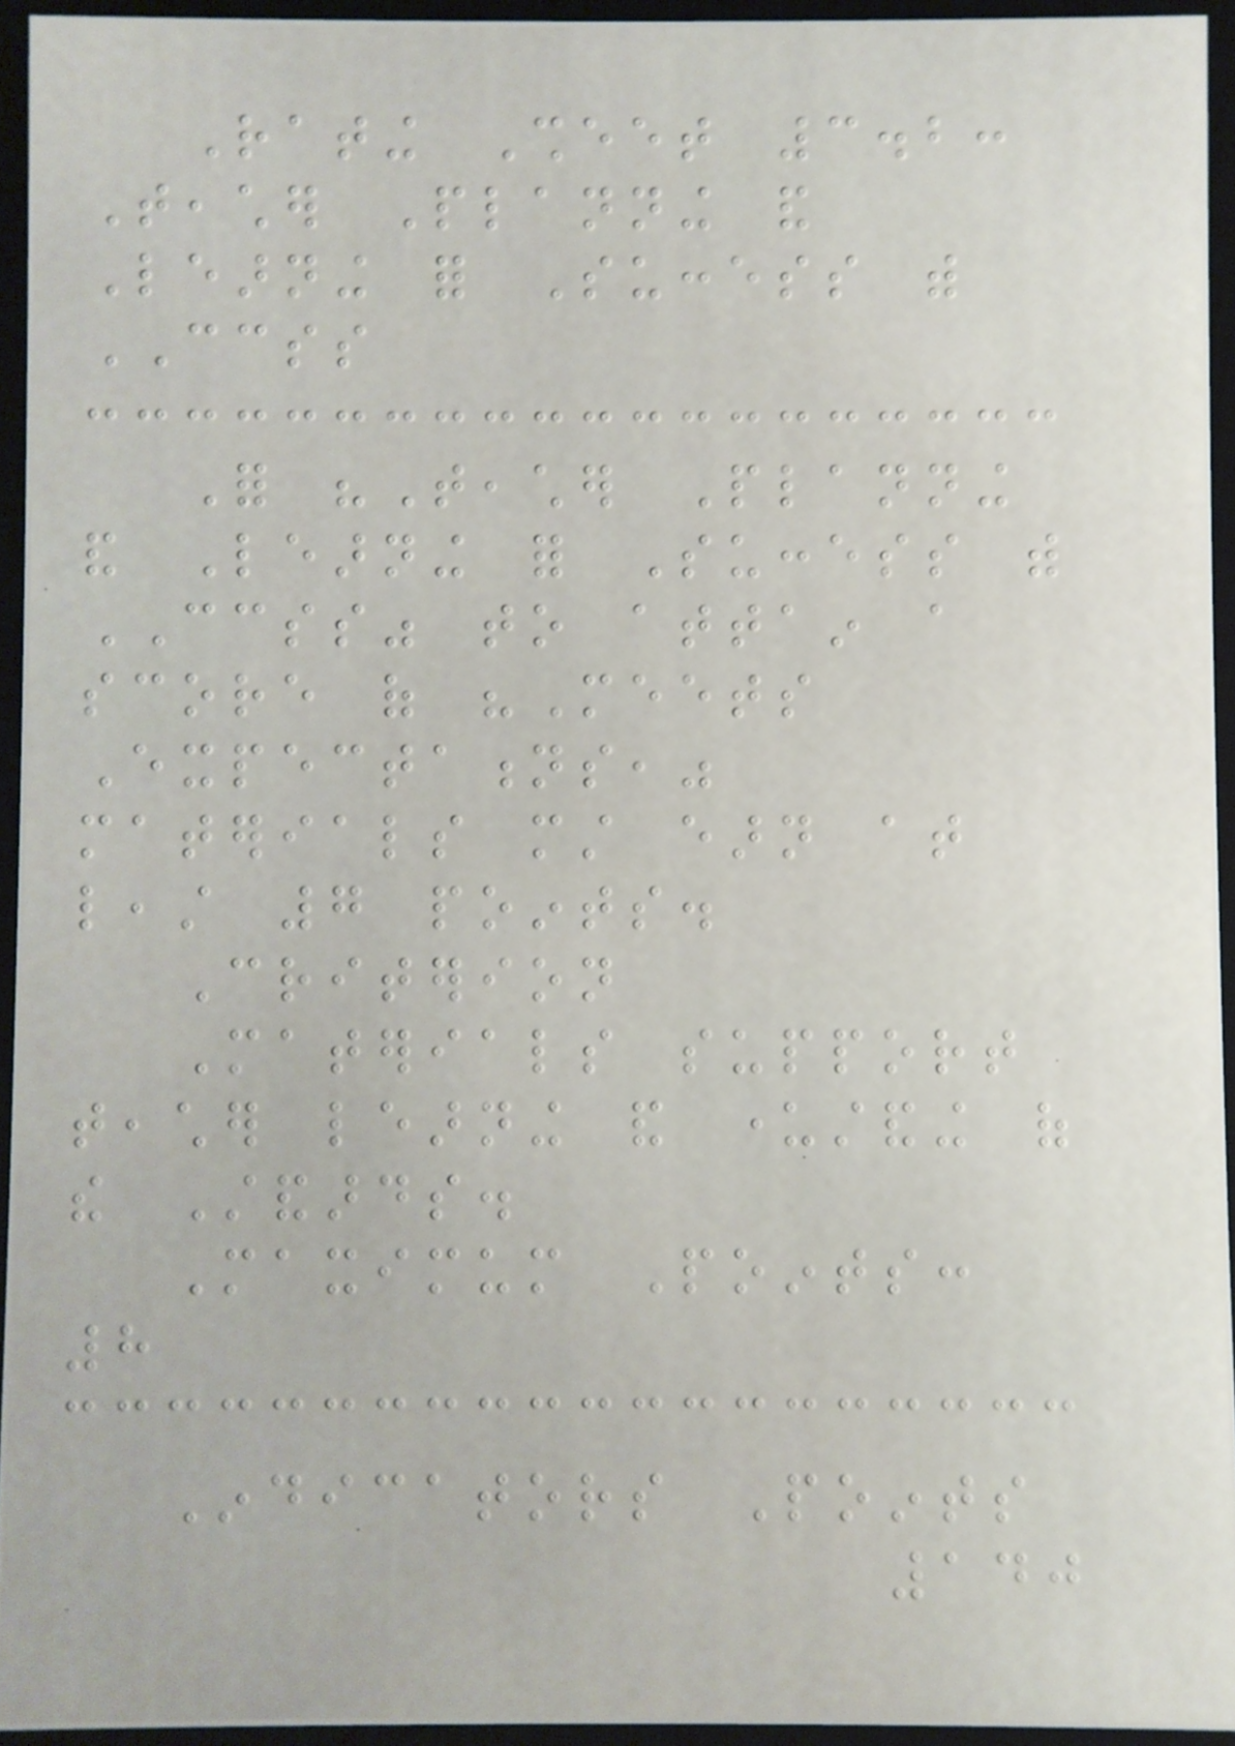Rating Sheet 3.2:
Teacher Planning and
Learning for Success with
CCSS
For "Teacher Planning
and Learning for Success with
CCSS" to attain a
score of "Meets
Expectations,"
materials must earn at
least 7 points.
Criterion
Materials support
teacher learning and understanding of
the Standards.
Maximum Points:
8
Indicators Points
140
